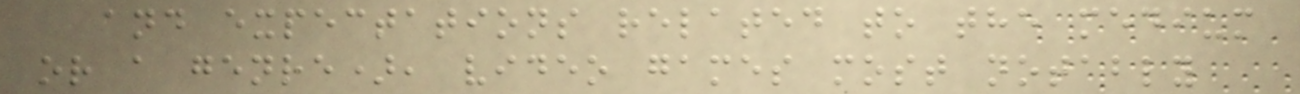and expectations related to the medium
or a genre), video games most notably
